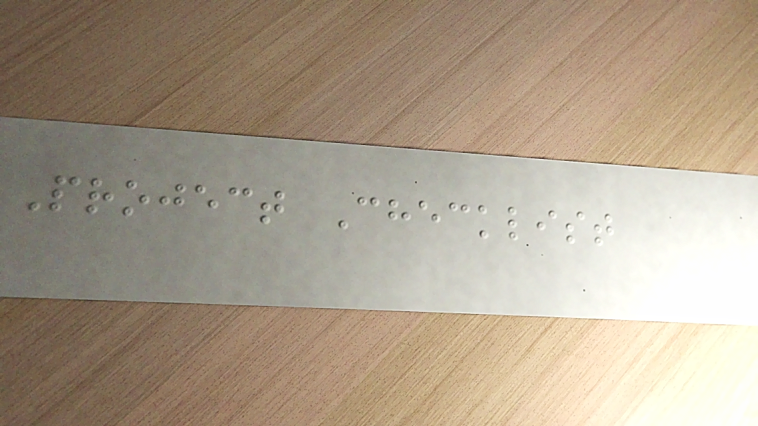Project Checklist
